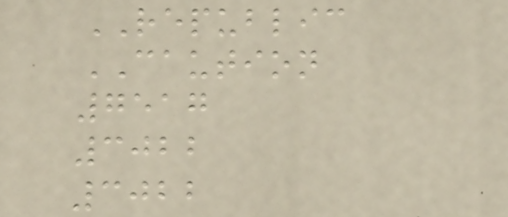REPUBLIC
CAUTION
7517
3022
3022
